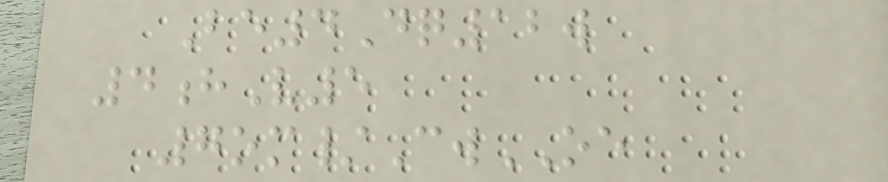Be4Dq12w
4hV5
7om/CwOE
